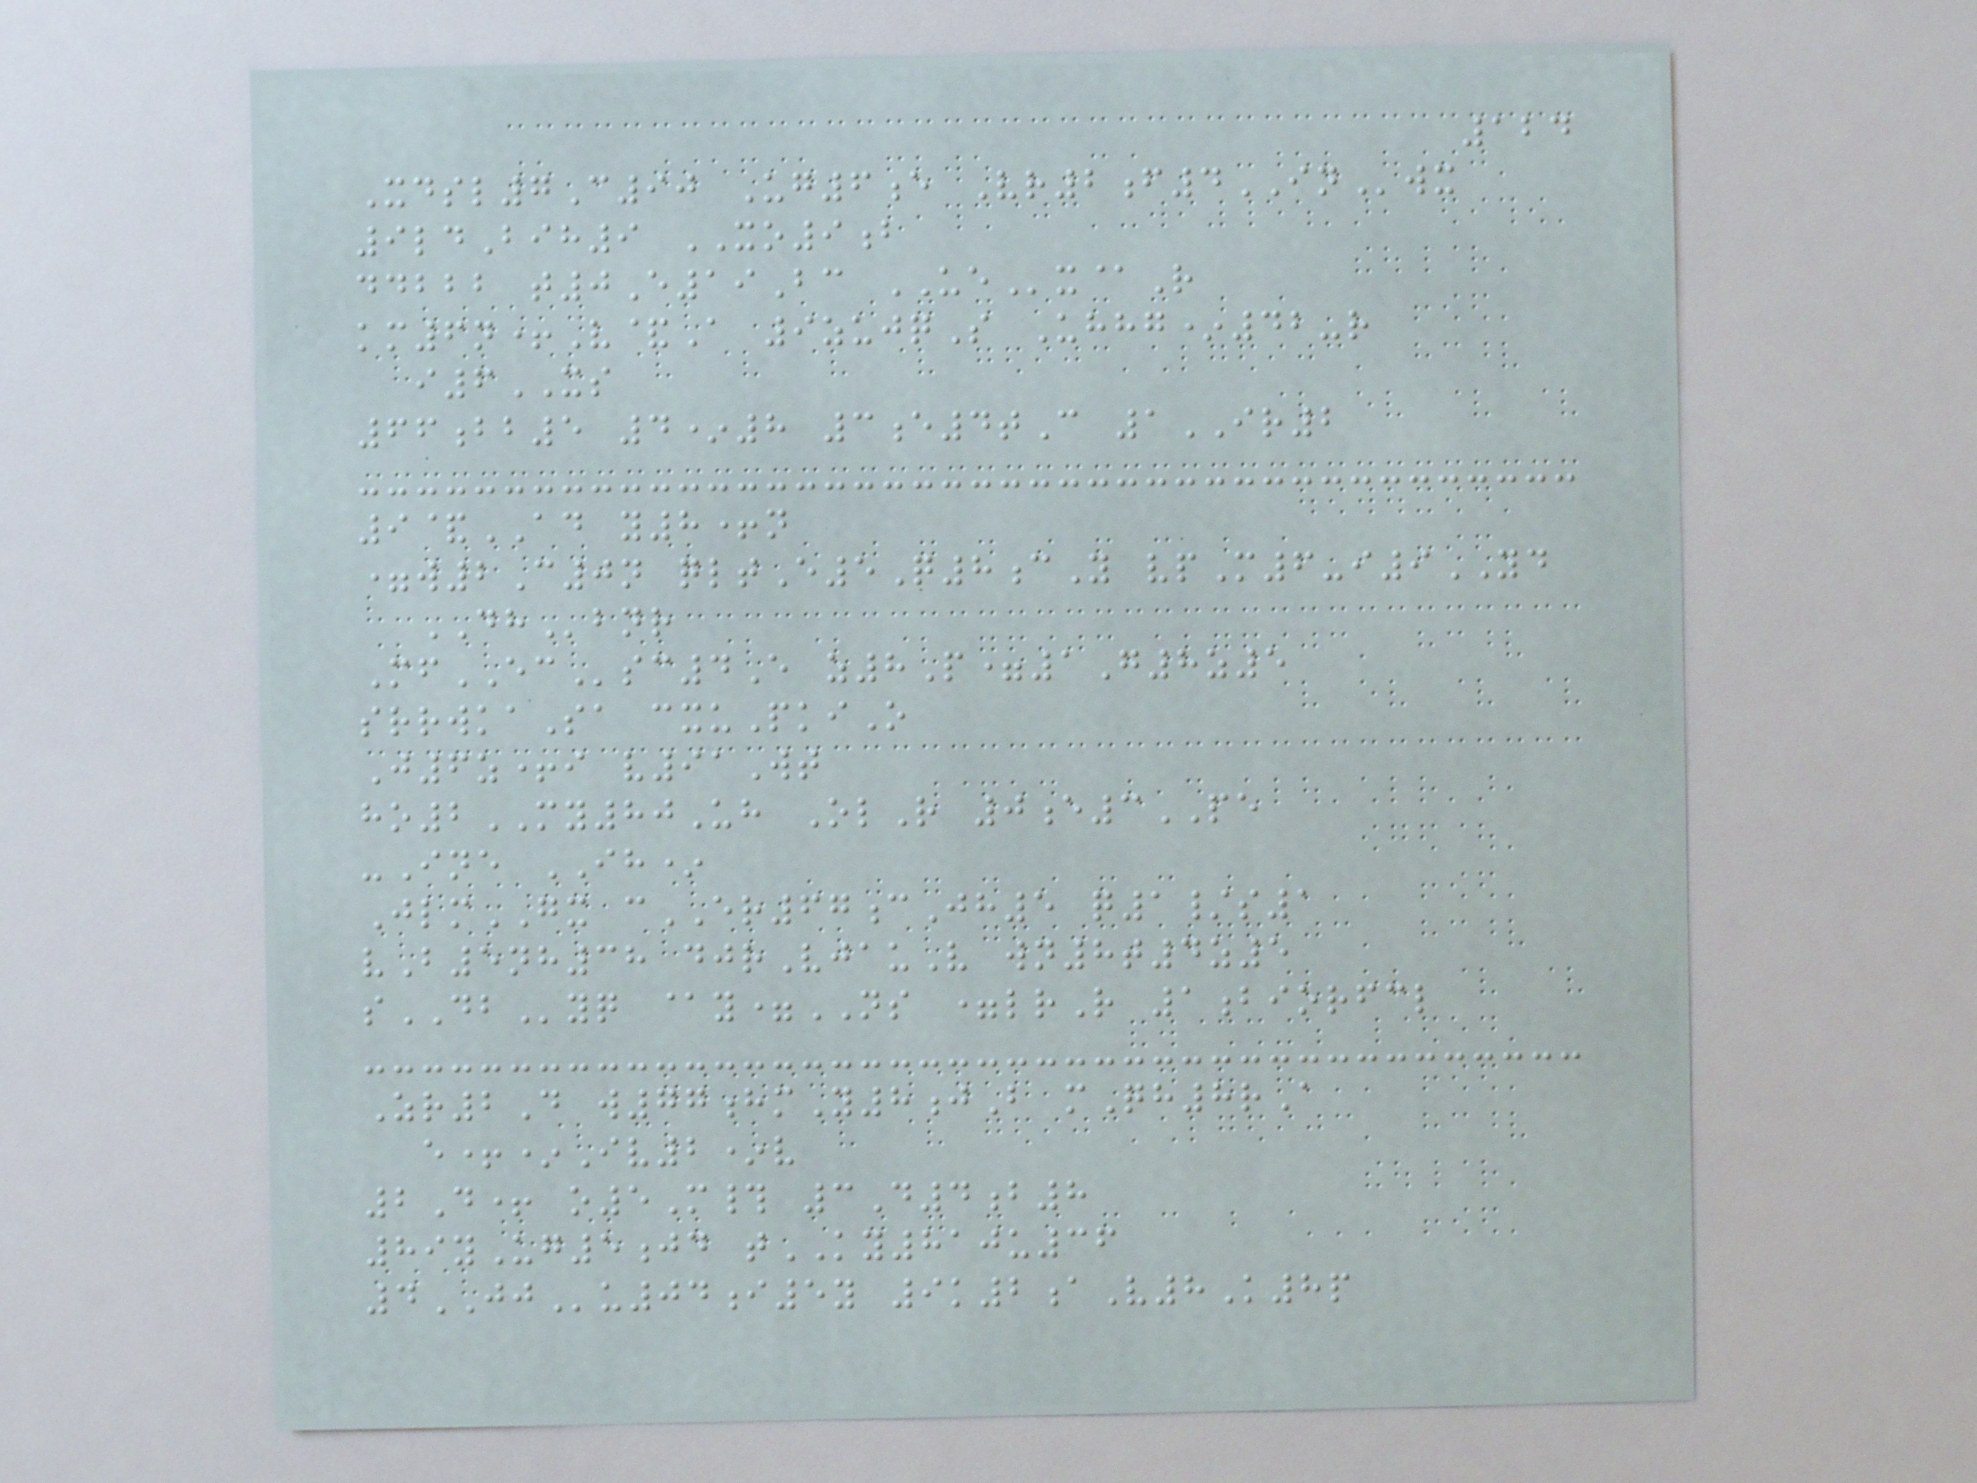124
Xdsl7C90 Ug6e Vr2f4INwx
9ldBih9 XO9b
ddbbb t0E19Bc UEx@R
km6n+V&A 9zujqS Uhhg*42-r
i6XS
66bb5 4*8 3e4tC 1IR2
9&AD y8+n
=w2C0n qltE5Q8cY vpM6-i9YD
DHbnr
MfECsc4E z8P=1G8z5
srrwkaSa cxuPkiO
J6z+i v91Wt
ho2MY80Uh OlR 0e3PE
-Ine IH*
JlmGX cER67cJh5 q1/s1
vB5nh38 djrVjauV wn8t4z5
sDByq @y=NS =lrR 1biorfcl
Zr2D w77hmY8jB mQh8rA
e+*Iv2*v
2D+ o5M# 3D4b8
89yUg5jd tKY810u36
4JJu04i5y 9k2aV8K8p
